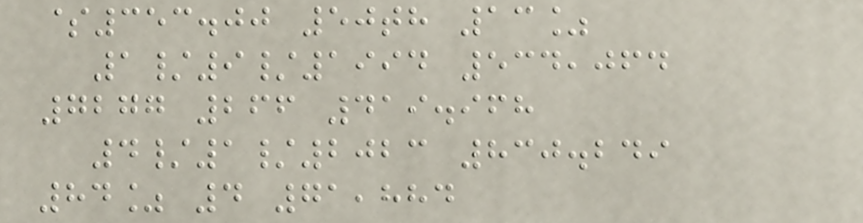$353.00 50th 13%
1/9/1994 534,064
7277 266 419.968
4/1/2023 830.249
84% 4 71,884
